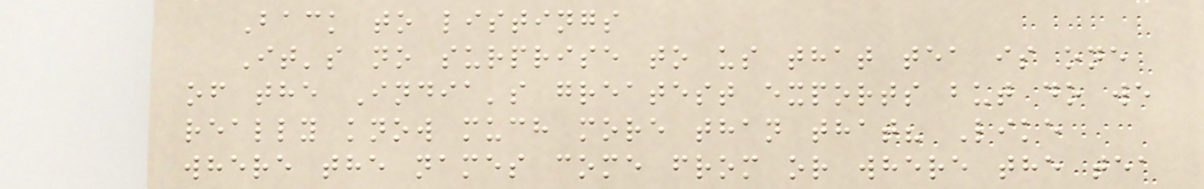Back to listings
It's no surprise to us that tea is one
of the India's greatest exports but do we
really know much more than that? Like
where the names come from or where the tea
